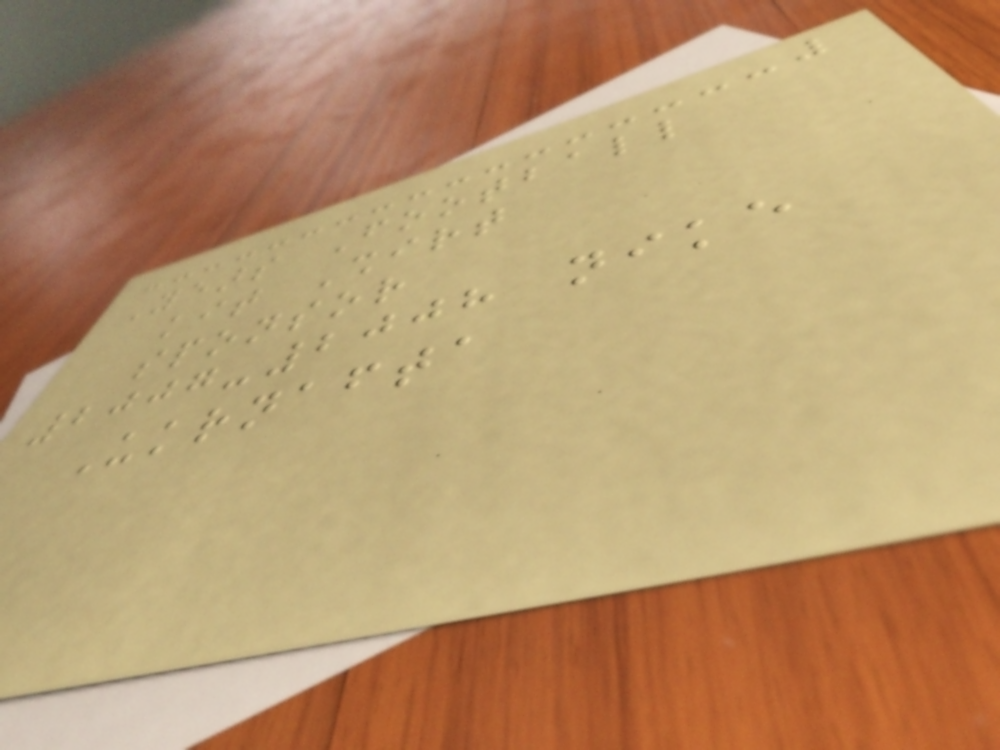Years Football
kit Shirt
sponsor
2007-2008 nike
Ukrnafta
